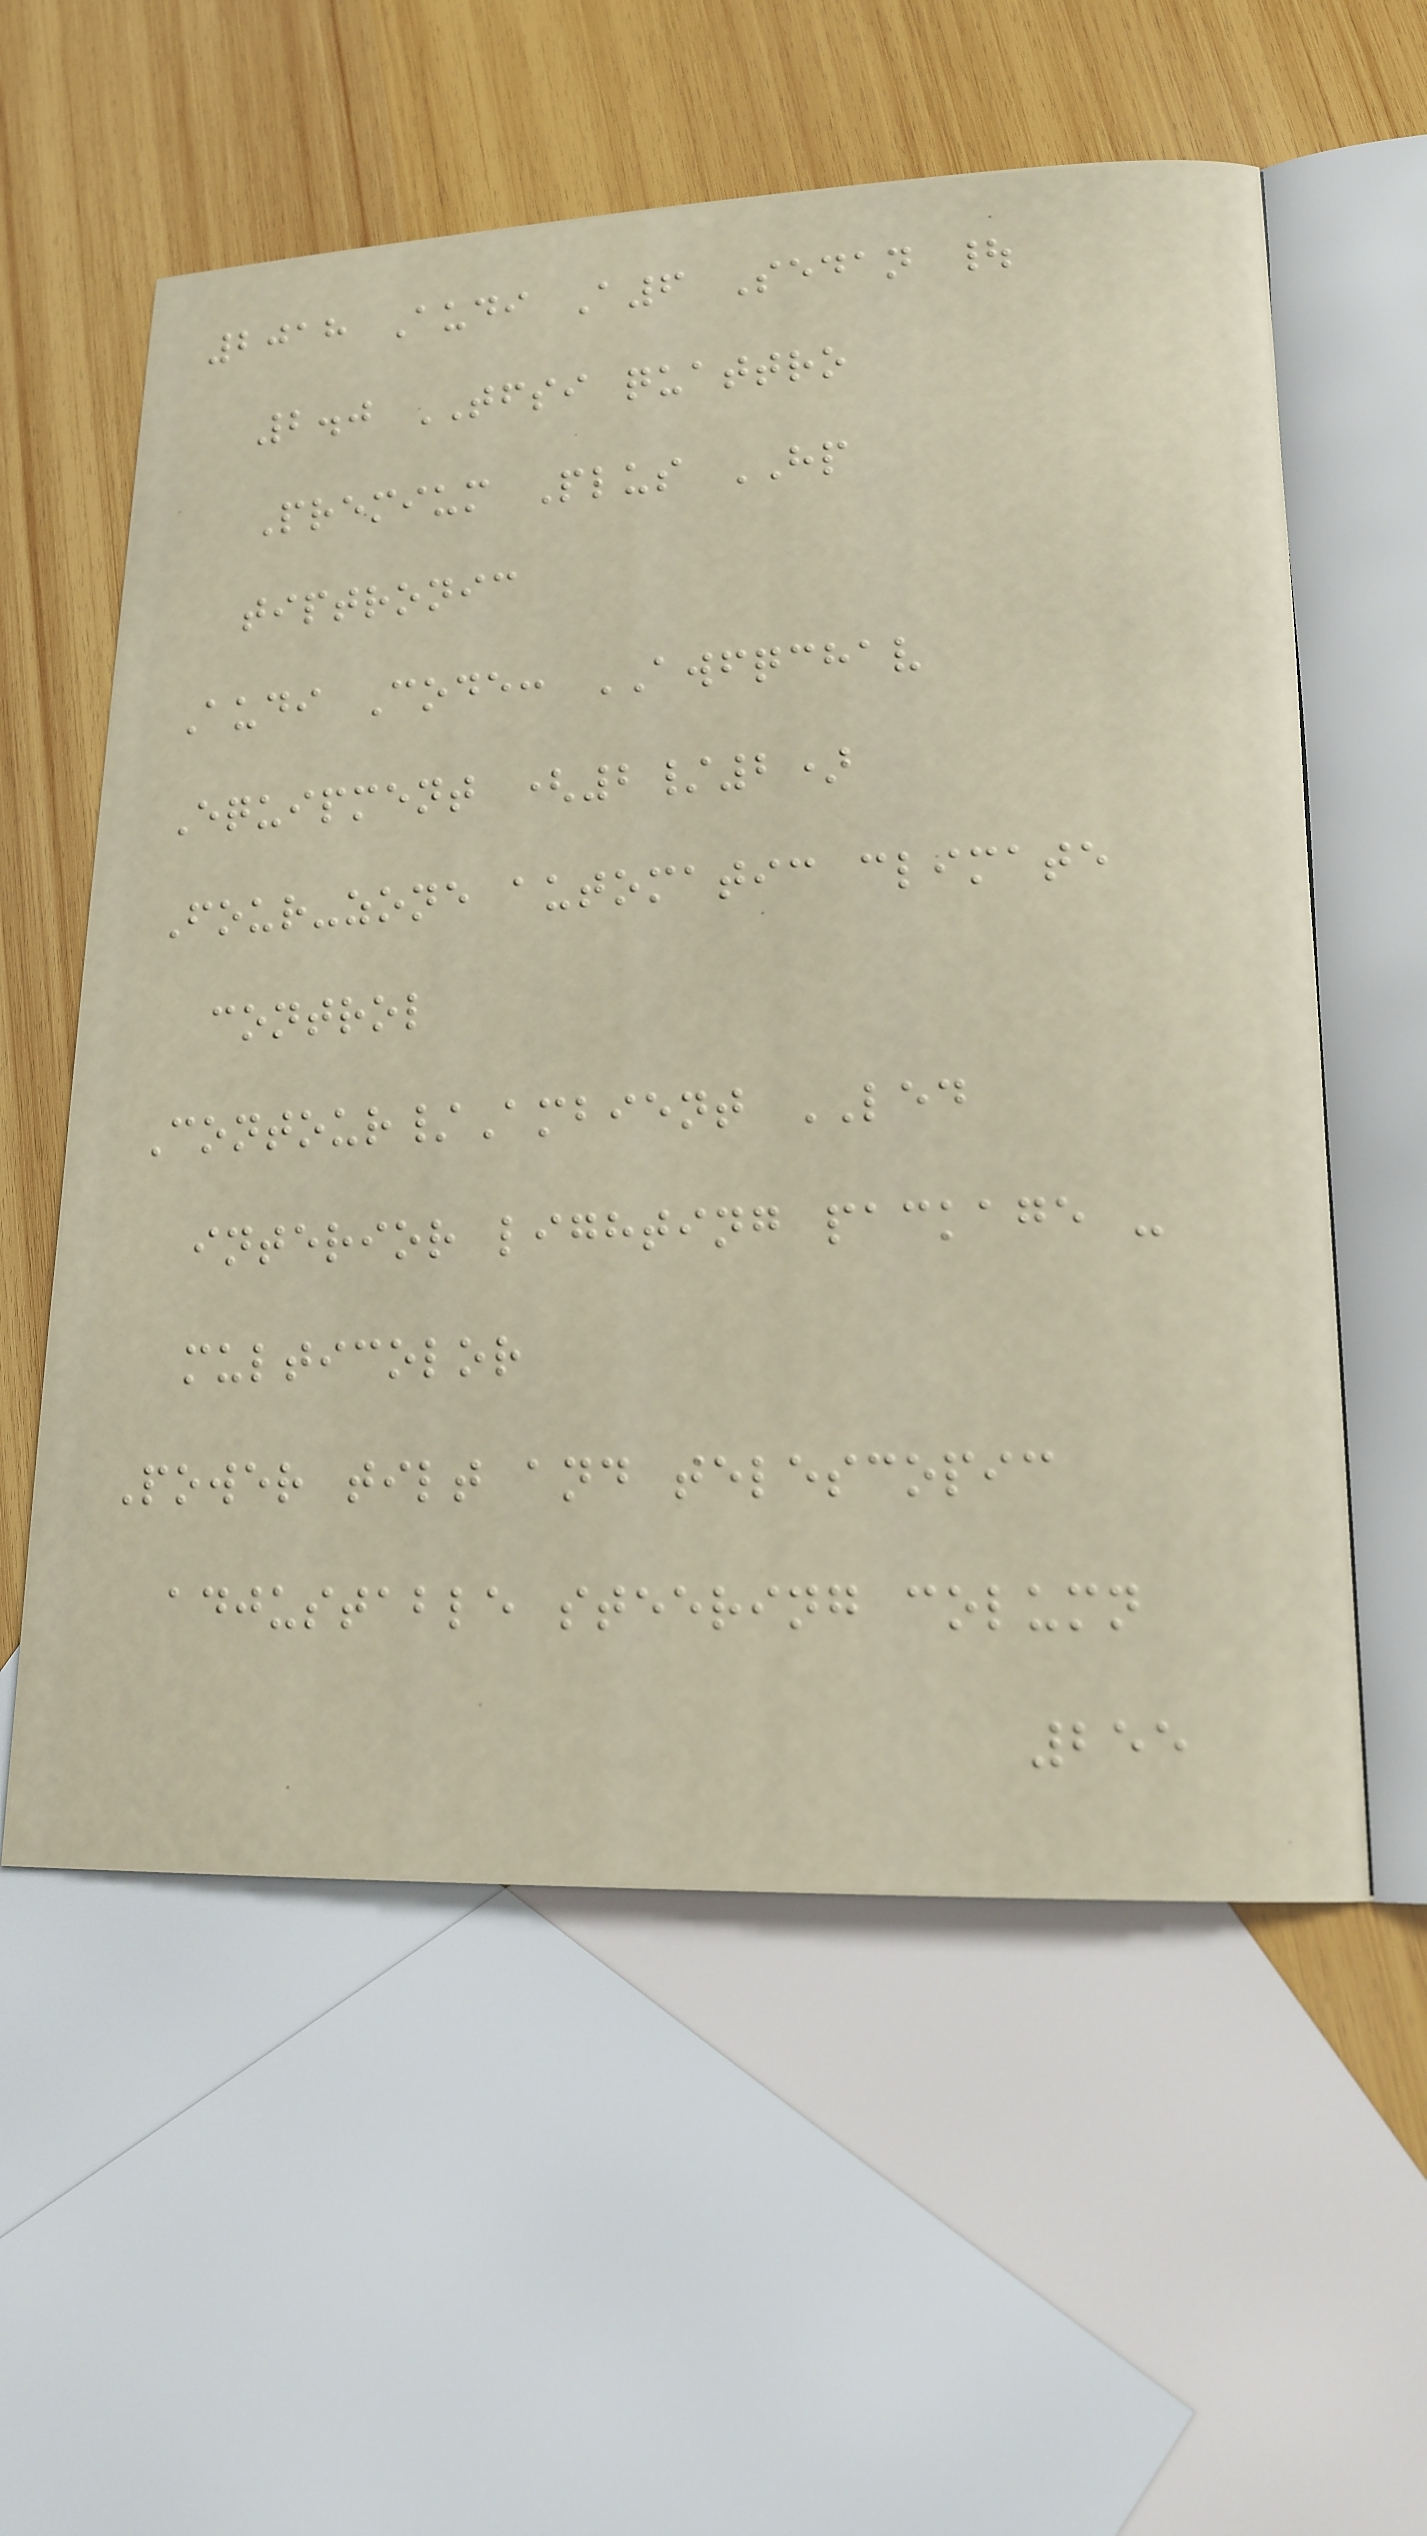2018 Audi A6 Sedan |
2.0 TFSI quattro
Premium Plus HP
tiptronic
Audi Code: AWFQCHAV
Equipment (2/2)
Four-zone automatic climate
control
Contour/Ambient LED
interior lighting package -
multicolor
Power tilt and telescopic
adjustable steering column
255
